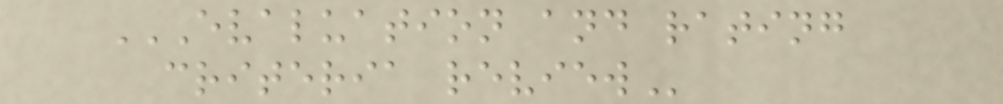EVALUATION AND RATING
CRITERIA REVIEW
